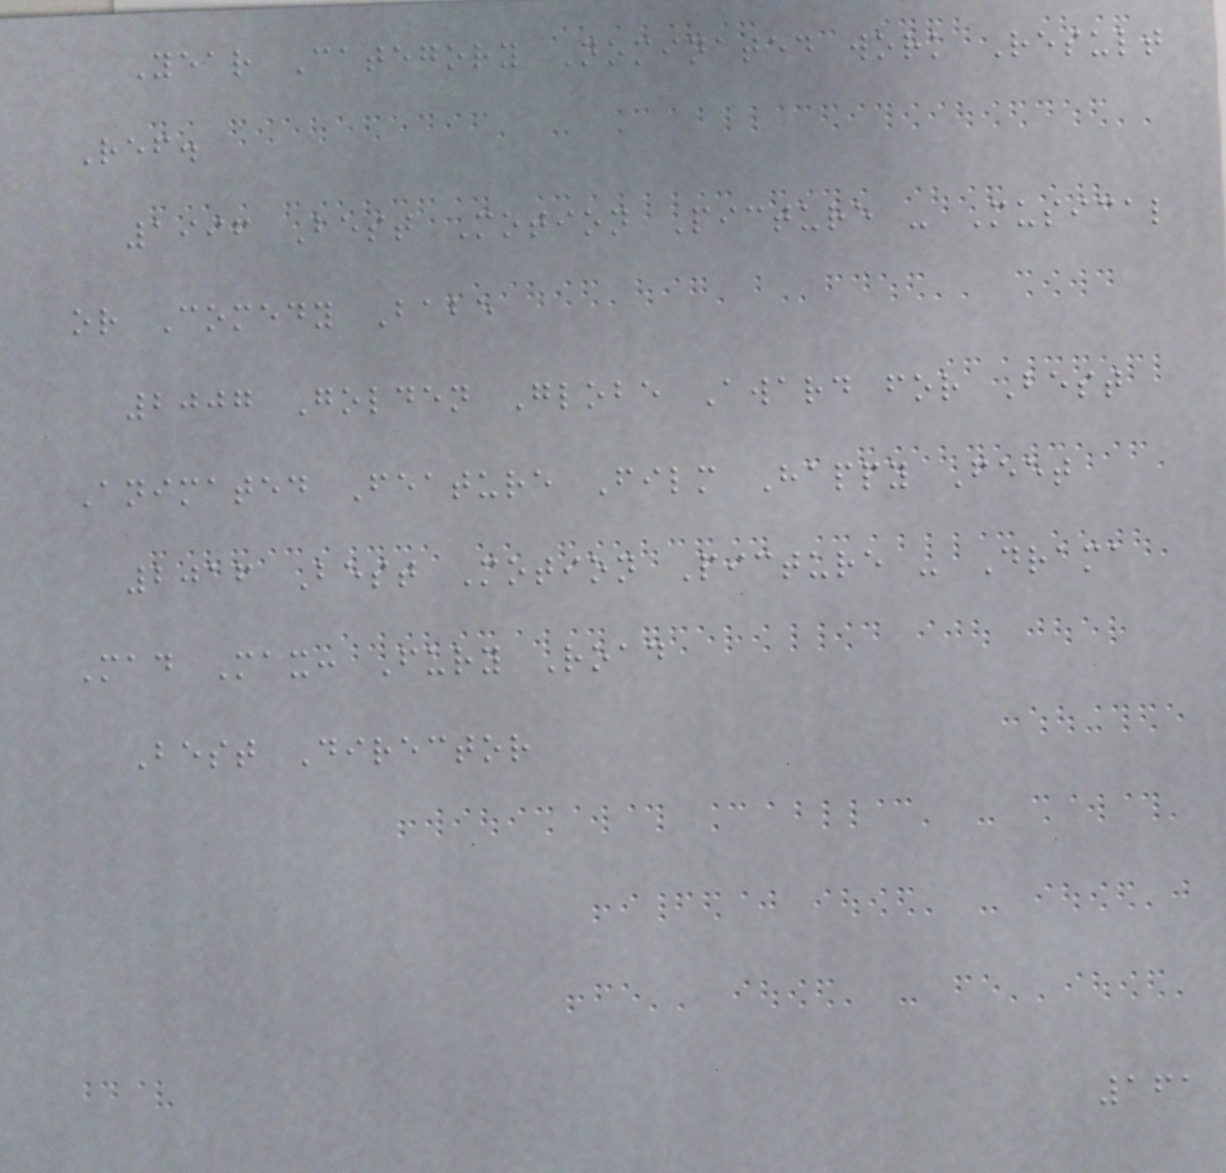Year Category Nominated work Result
Ref.
1996 Best Motion Picture - Musical
or Comedy Babe
2007 Golden Globe Award for Best
Animated Feature Film Happy Feet
2016 Best Motion Picture - Drama
Mad Max: Fury Road
Best Director
161
